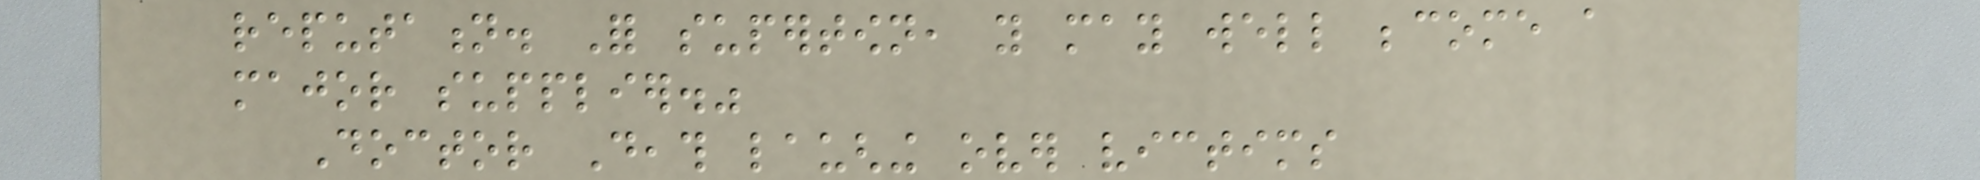reputation. For supertown, you may well become a
major supplier."
Doctor Death laughing over victims
